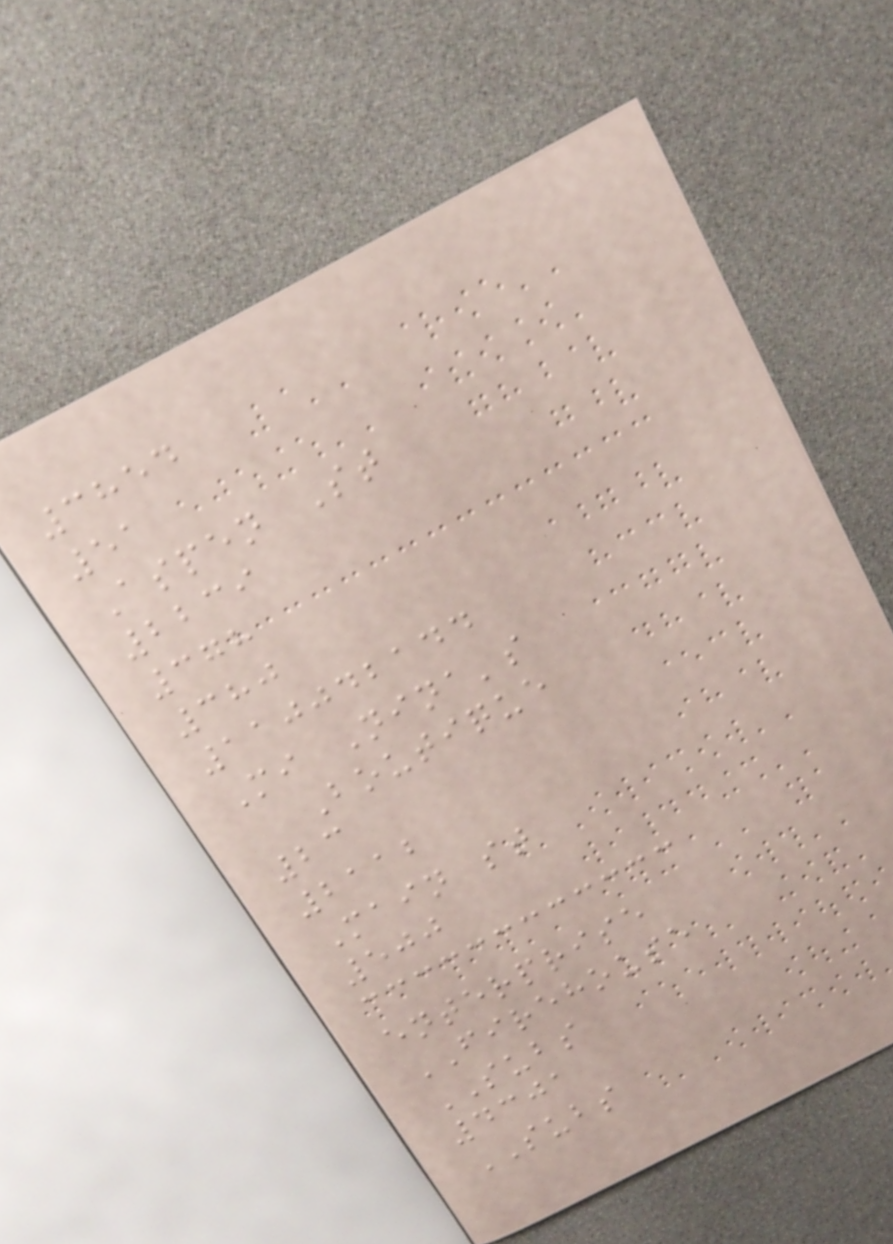3854
51
Aspen St
2239
378
380
110042144
Mi Nina's
Boutique
23
2112
Main st
500
enterprise
FIREHOUSE
SUBS
4301
SUBS
